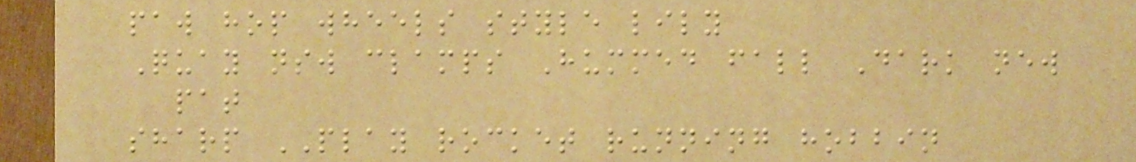paw hop wheels style lily
Quay nsw clamps Hummed fall Dark new
pat
sharp PLAY rocket running hobbin
